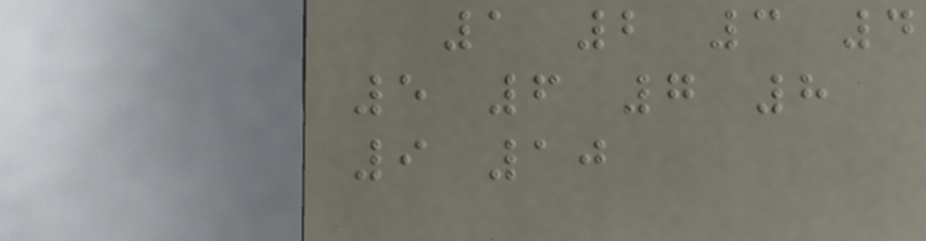1 2 3 4
5 6 7 8
9 10
